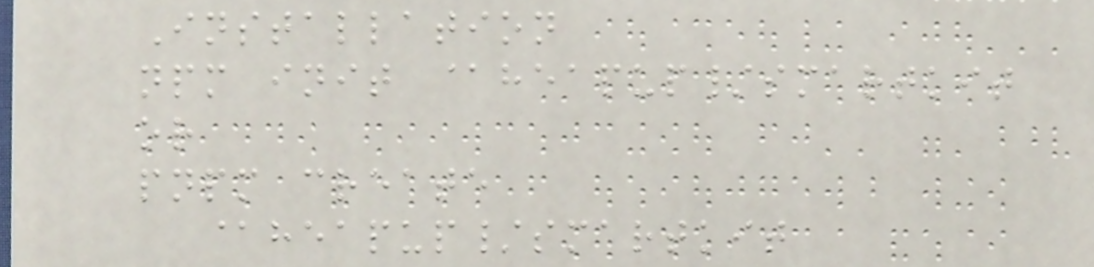Installation
npm init @heapup/smartkit
or
pnpm create
@heapup/smartkit
